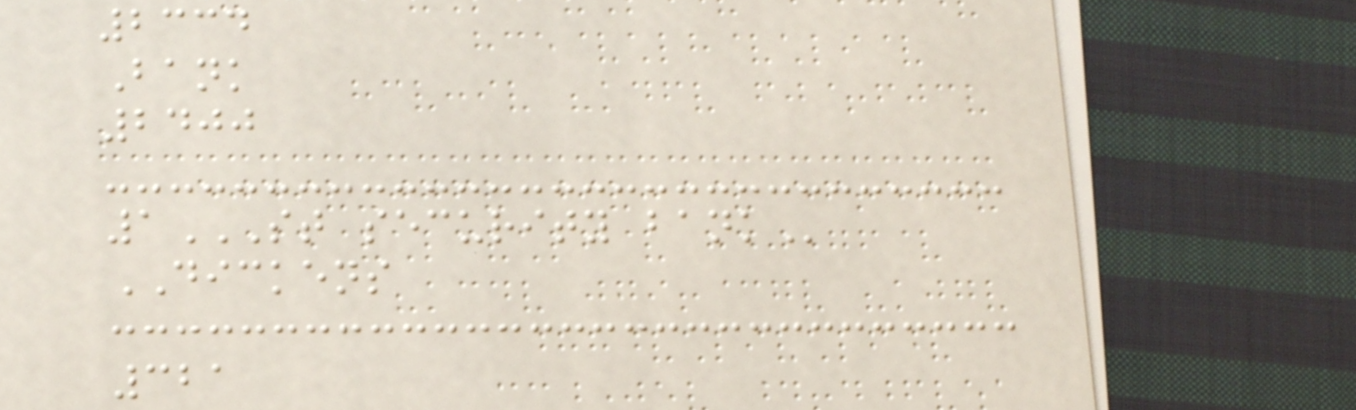2334
Bank
2400
1ST SECURITY BANK
DICKENS
321
